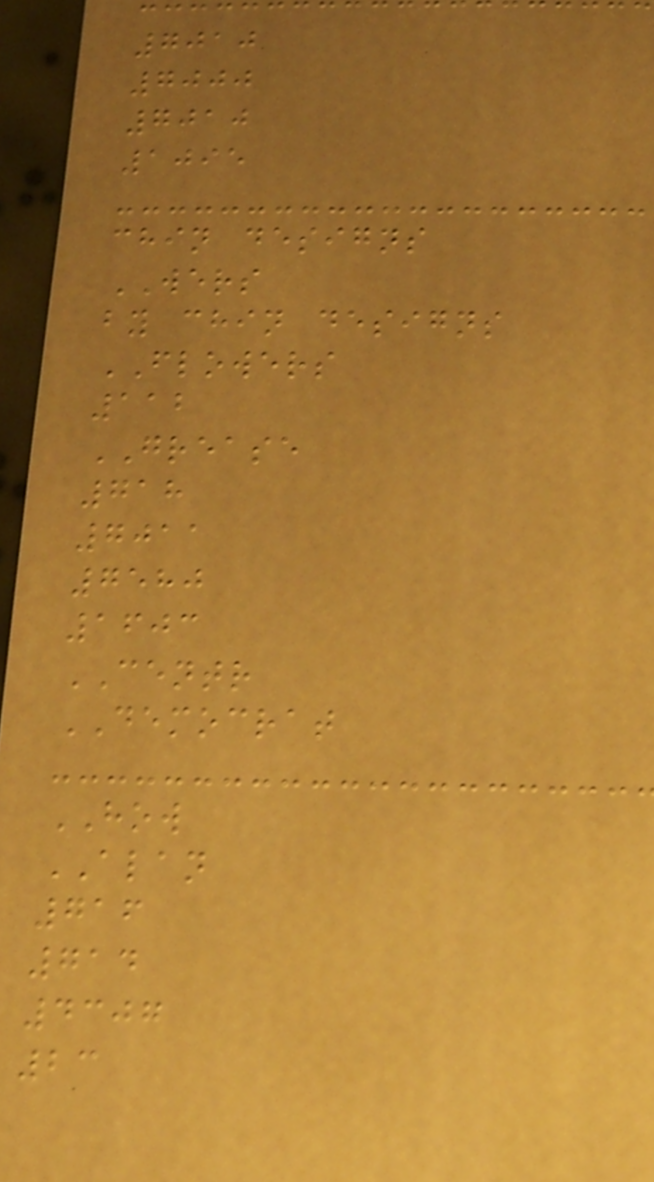7010
7000
7010
1095
chin designs
WERS
by chin designs
FLOWERS
112
GREASE
718
7011
7580
1603
CENTR
DEMOCRAT
HOW
ALAN
716
714
4307
23
